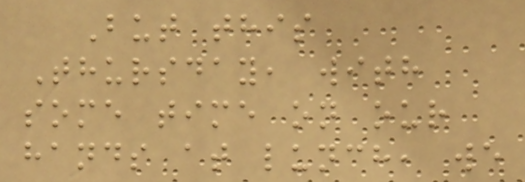But this
Thursday, with
some time on our
hands at lunch, we
